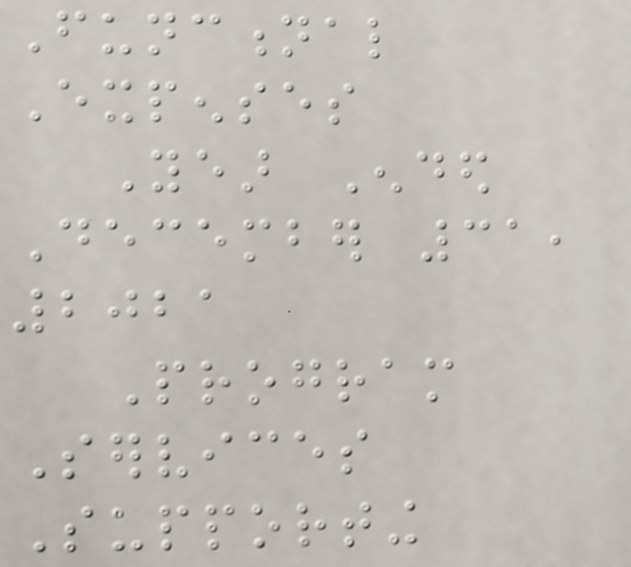Functional
Expenses
Year Ended
December 31,
2021
Program
Services
Supporting
